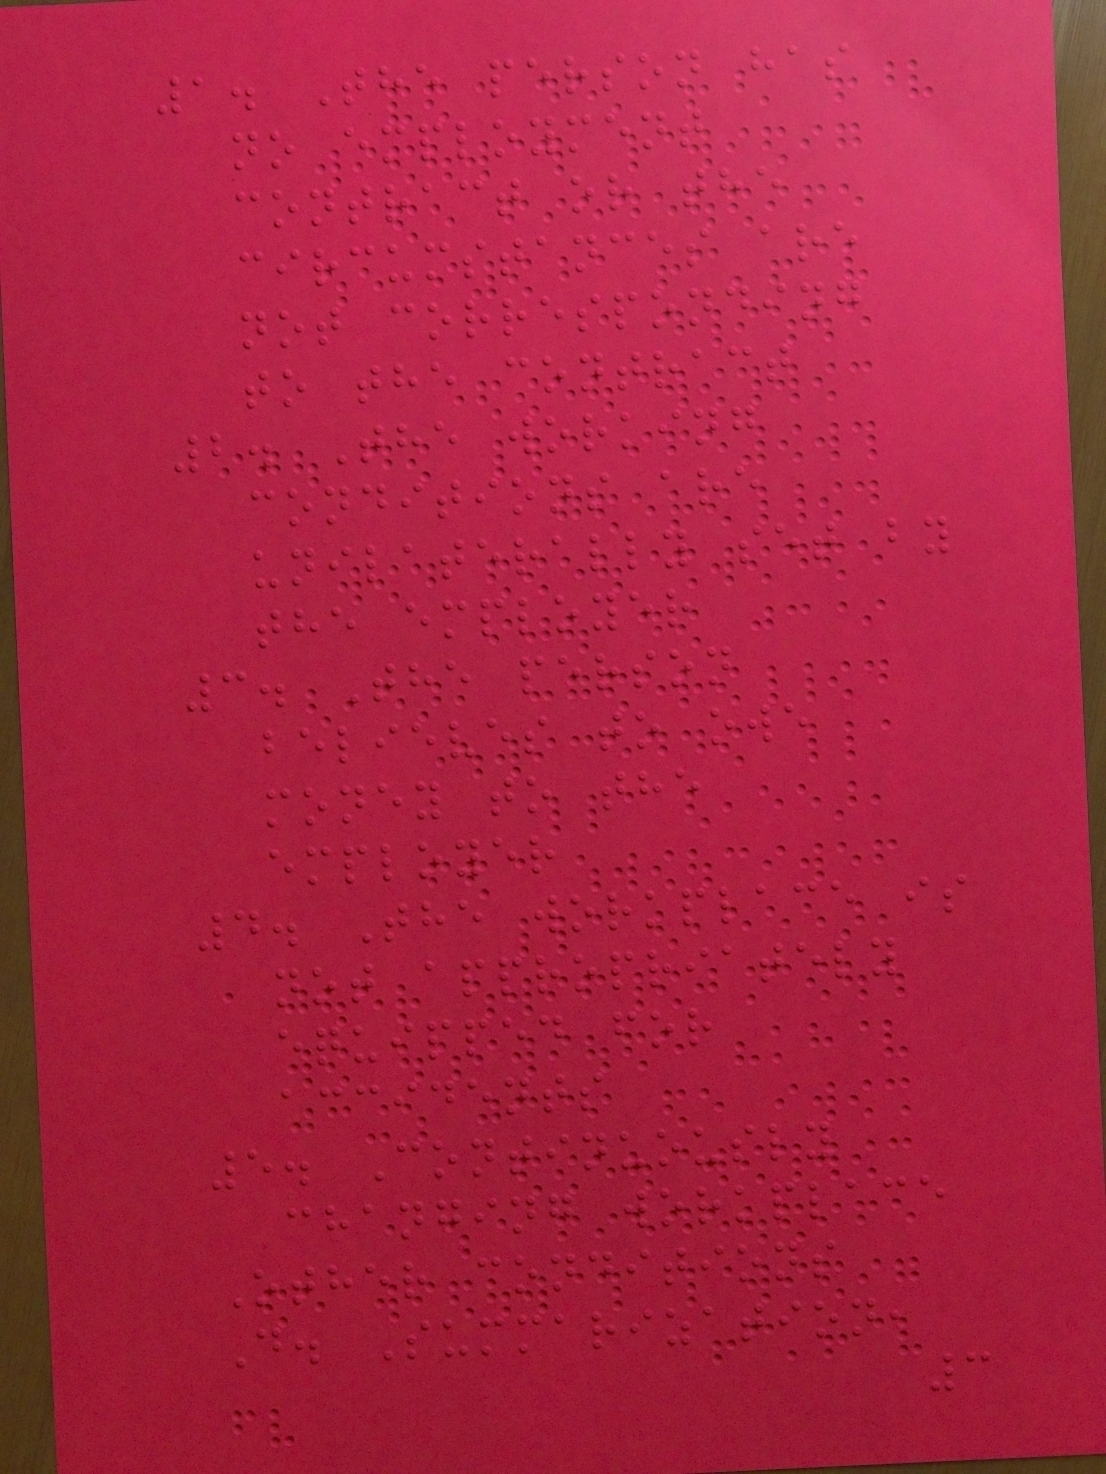1. The person has
no employment
contract or the
circumstances are
not corresponding
to the contract
2. The working
conditions are
unilaterally set by
the employer
3. The person
believes to owe
money to the
employer
4. The workplace is
not appropriately
equipped for
accidents
5. Continuously
changing workplace
Other conditions
D. Summarization,
3
